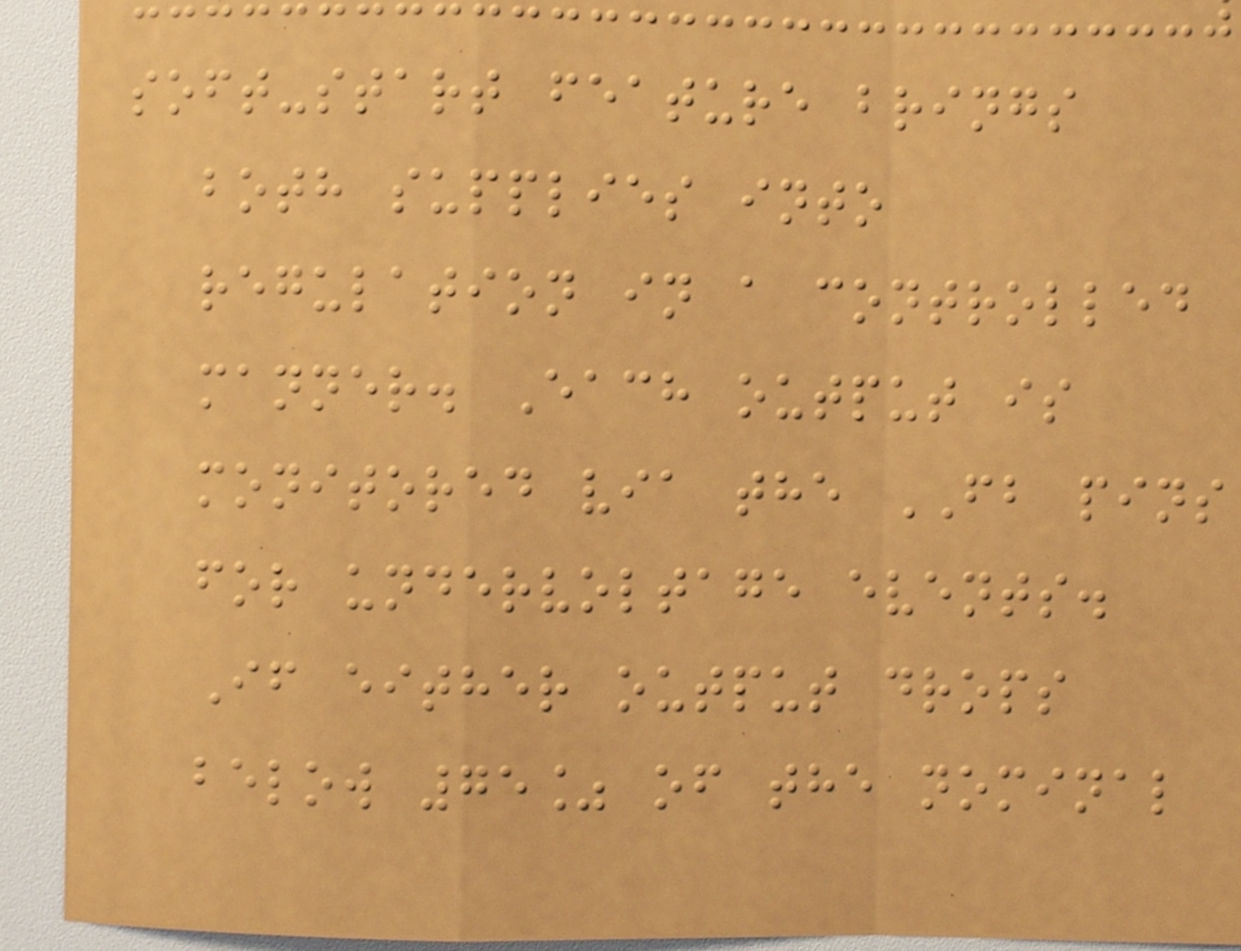soft-start feature brings
both supplies into
regulation in a controlled
manner. Each output is
monitored via the FB pins
for undervoltage events.
If either output drops
below 75% of the nominal
